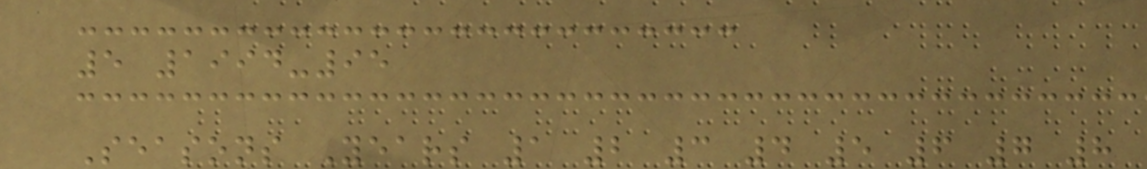5 1994-95
Seasons Years 1 2 3 4 5 6 7 8
